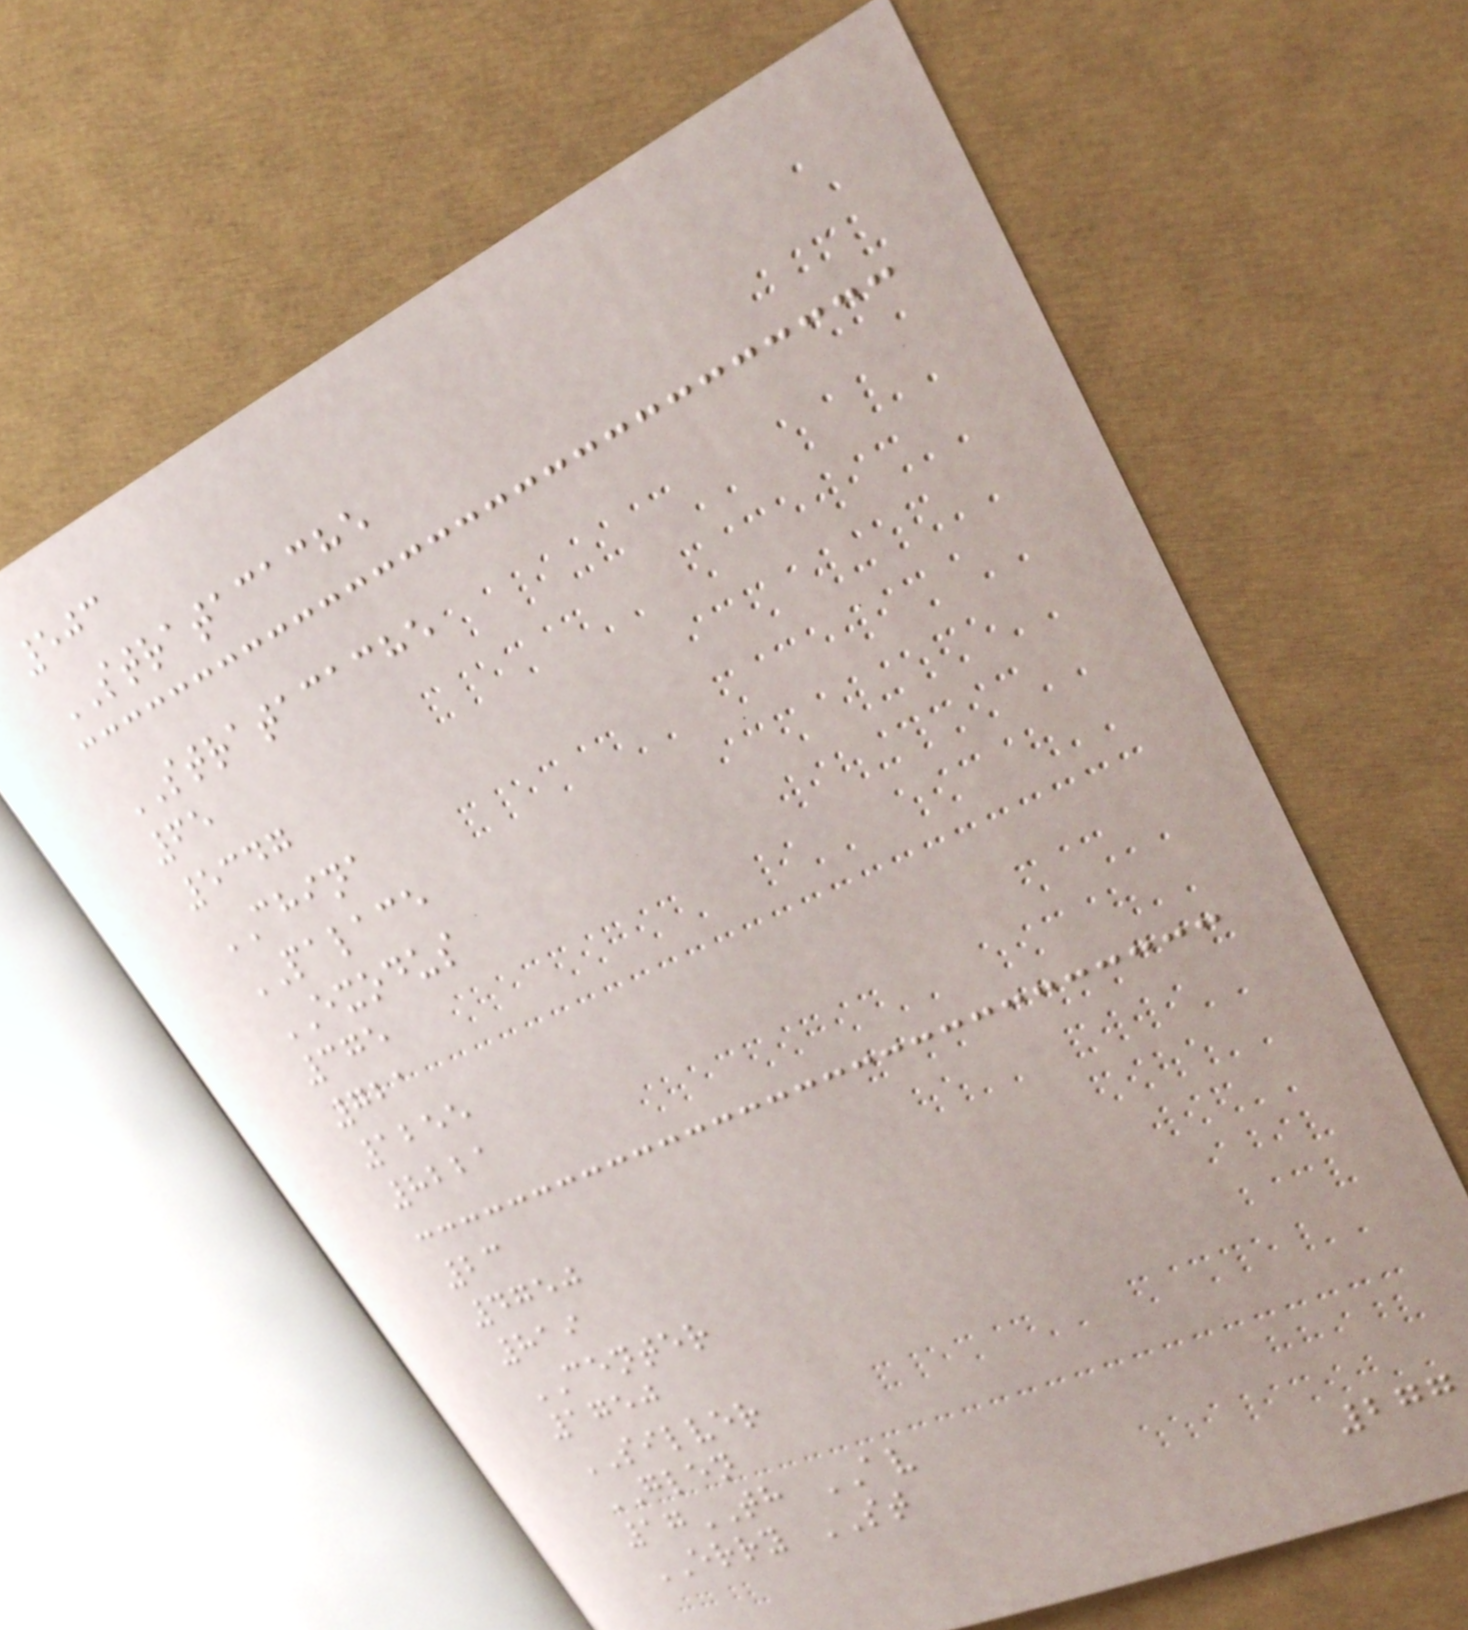503
STRATACACHE
STRATACACHE
65
5347
CHINA
PALACE
EXODUS
375
721
1255
8221
23
4750
819
CENTER
1750
SILVER
GLEN
17TH AV
ERRY ST
277
